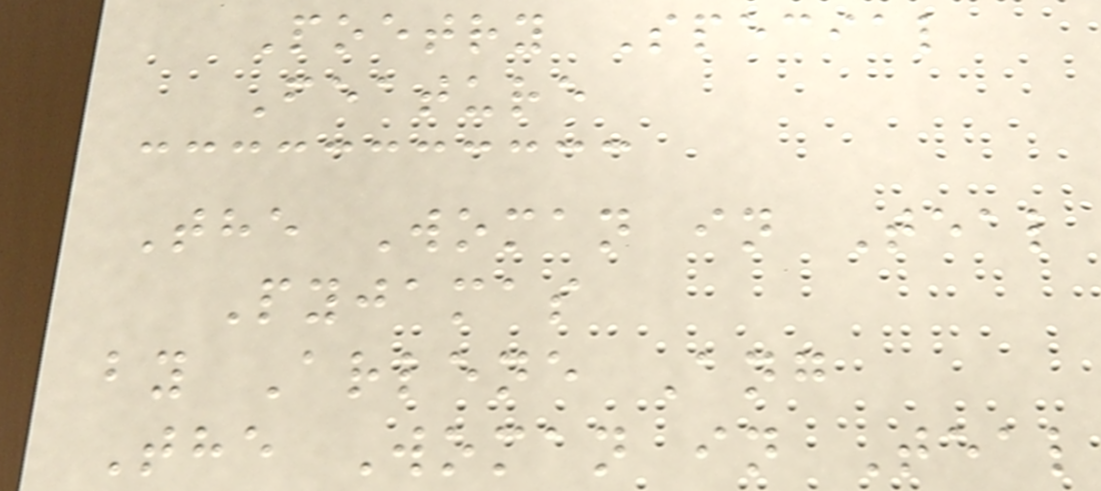Poetry Special
Feature
The Woman in Teal
Pyjamas
by Arlene Ang
The Woman in Teal
